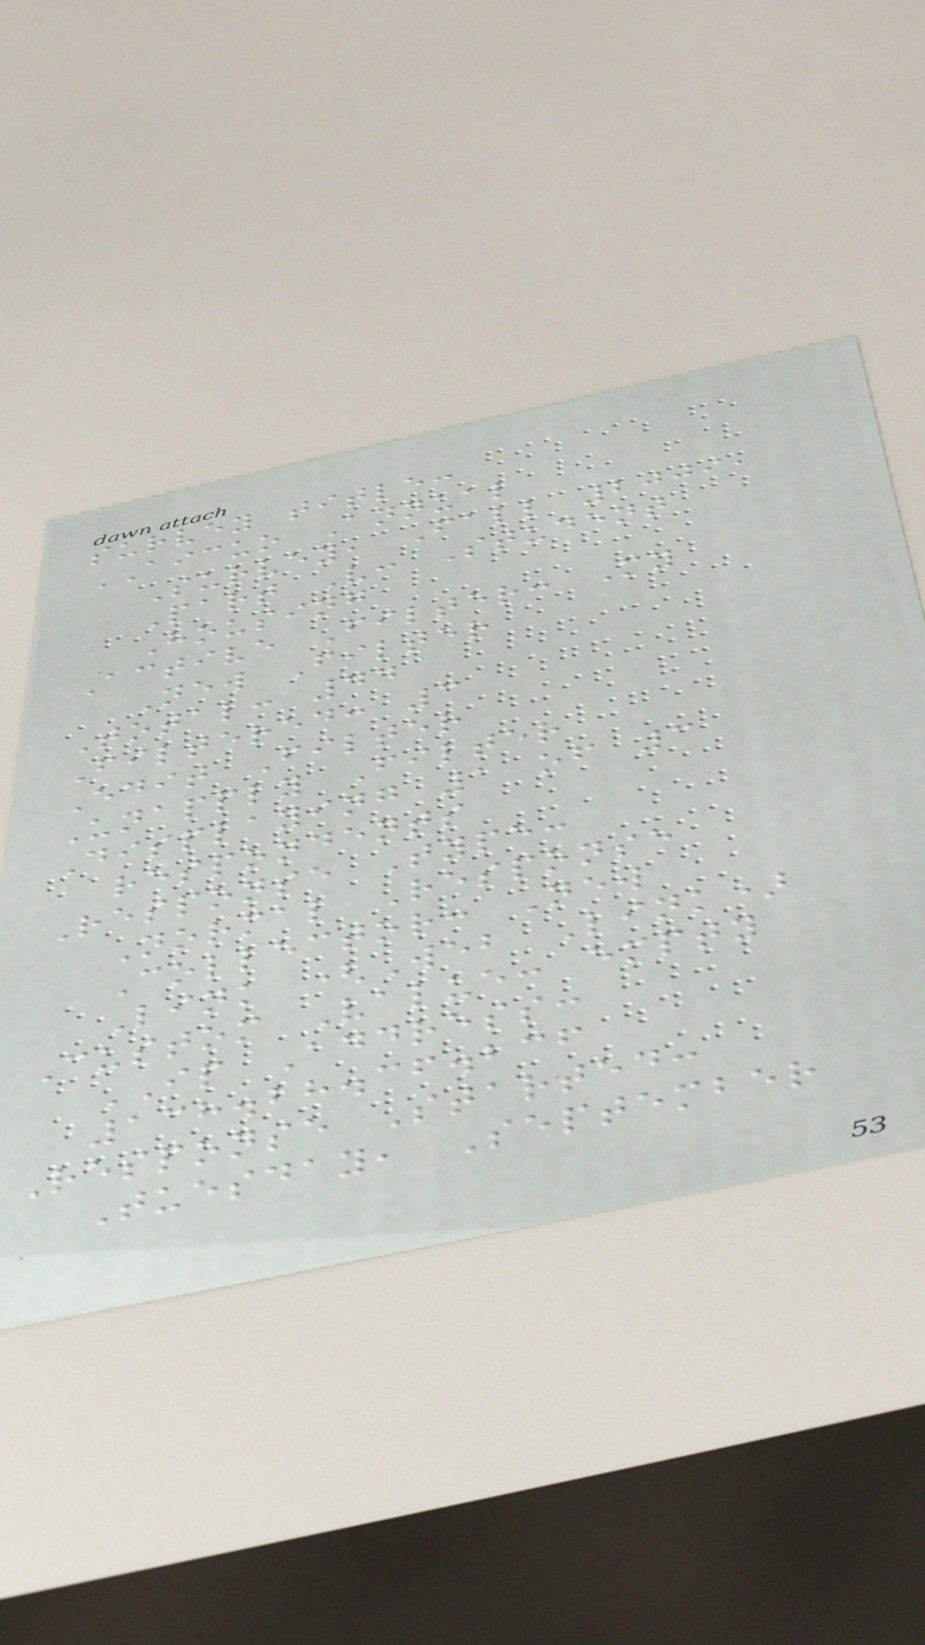survey title:
AICUO Annual
Survey, Fall 2009,
Part V: Student
Housing
Active Filter: My
New Filter
Total: 44
Filtered: 3
Edit Filter
Unapply Filter
Displaying 1 of 3
respondents
Response Type:
Normal Response
Collector: New
Link (Web Link)
Custom Value: empty
IP Address:
138.28.36.236
Response Started:
Tuesday, September
